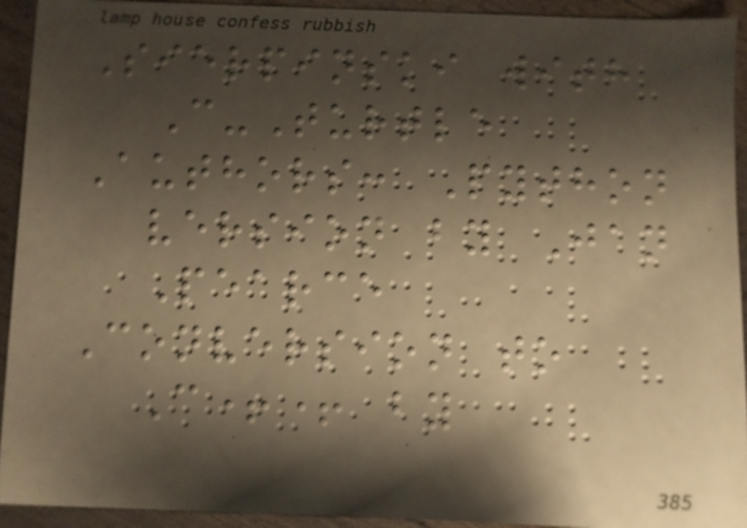Sierpinski with
C-Turtle
Authors: Python
version by Jan
Pearce
Conversion to
C++ by
